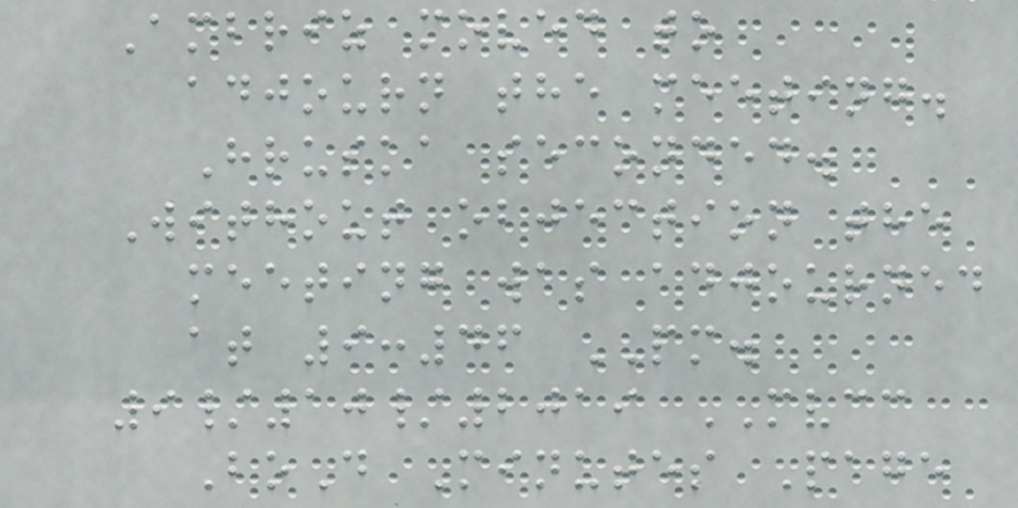Ambriz moved to
adjourn the meeting.
Hruska seconded.
Without objection the
meeting was adjourned
at 9:46 PM.
9/10/2019 MVCC
BoD Minutes Page
